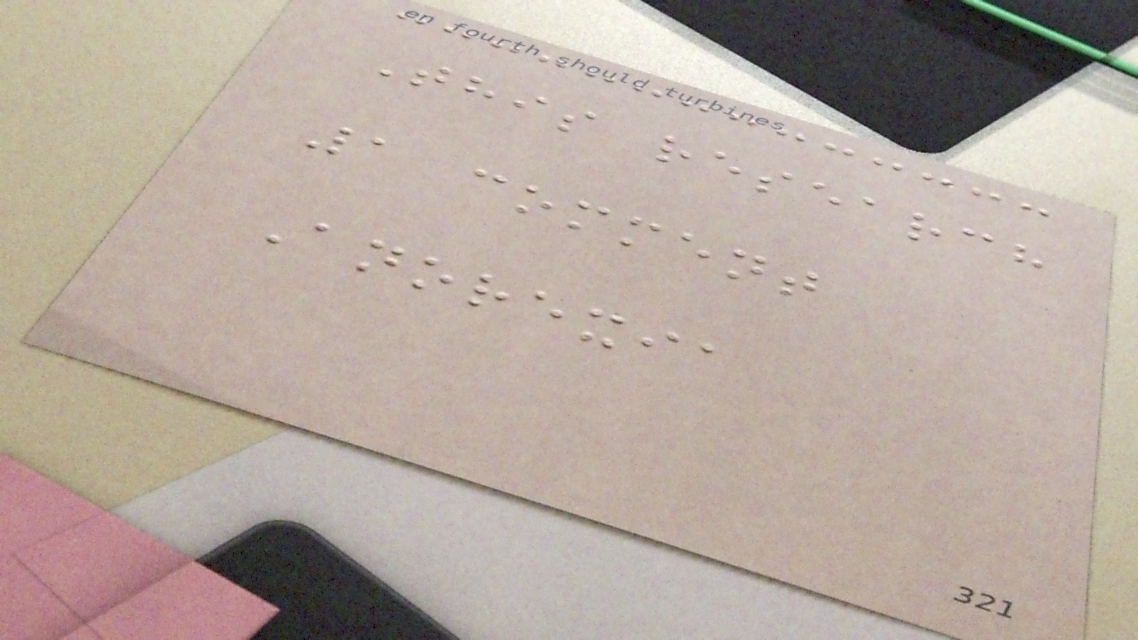This research
1 comment
Anorexia
